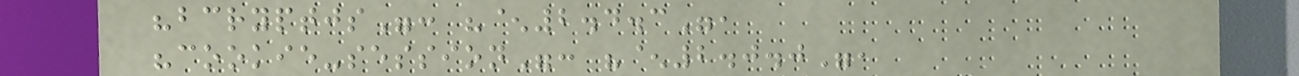"bcryptjs": "^2.4.3",
"cookie-session": "^2.0.0",
